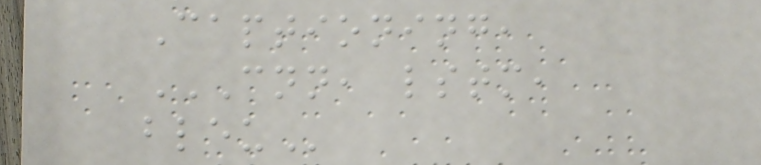Captioning,
CNN, LSTM,
BLEU
